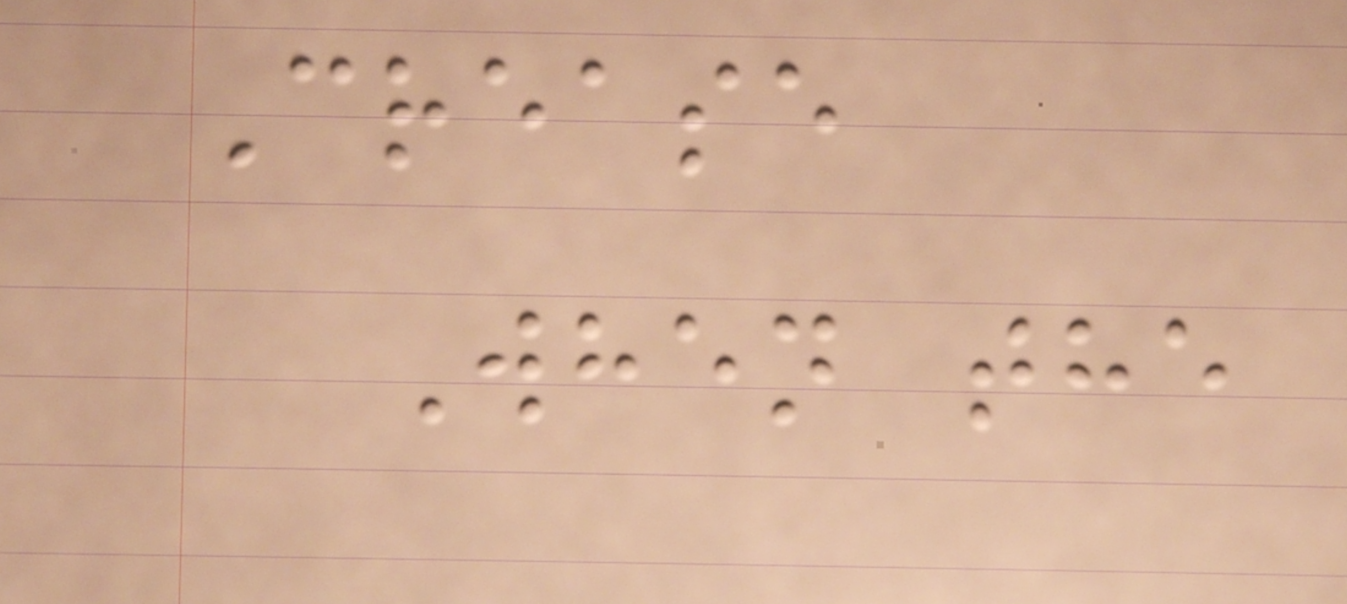Crease
When the
